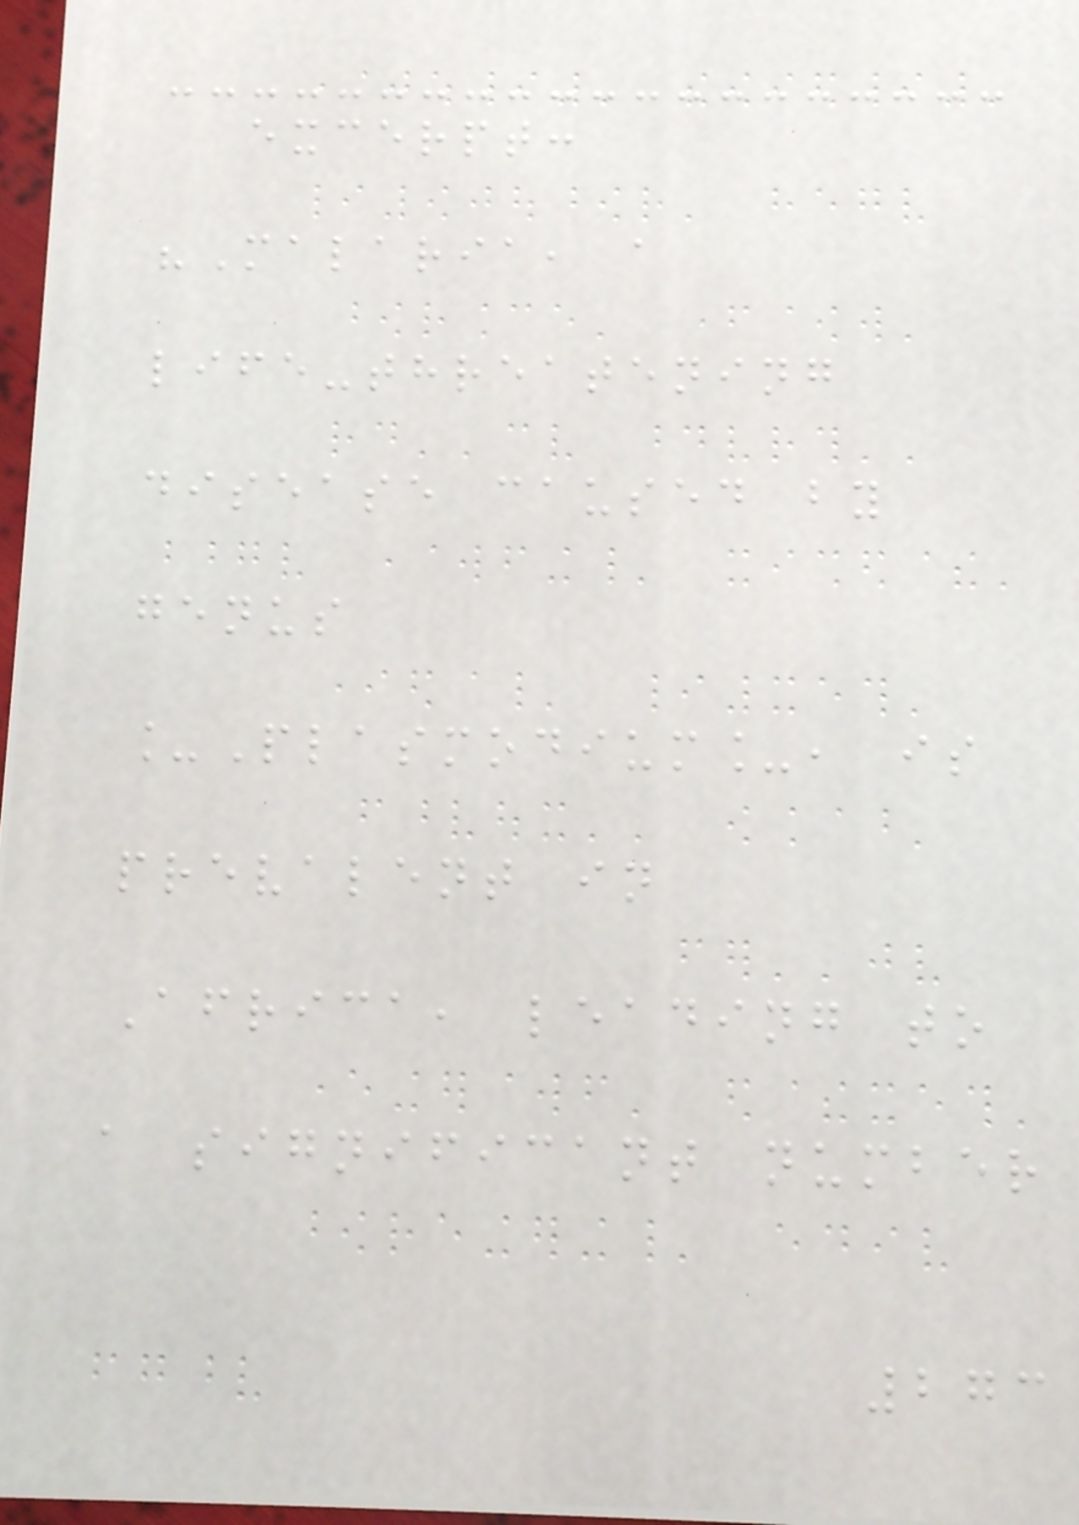excerpt:
"Malaria, a
life-threatening
disease caused by
genus
_Plasmodium_, is
prevalent in
Africa, leading to
a significant number
273
